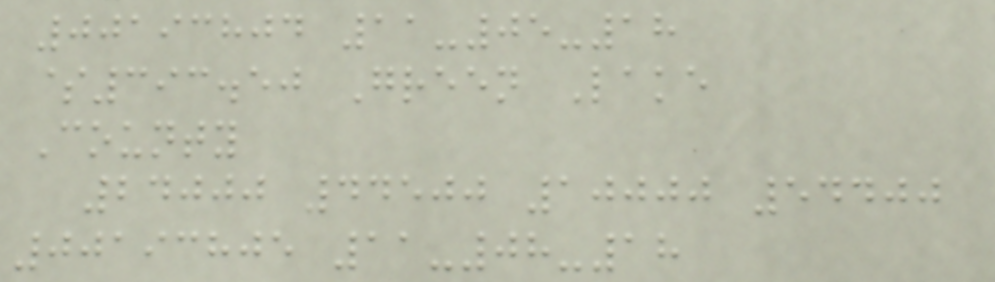00193804 11-05-18
$393.50 Green Lake
County
24000 44500 10000 54400
00193805 11-08-18
